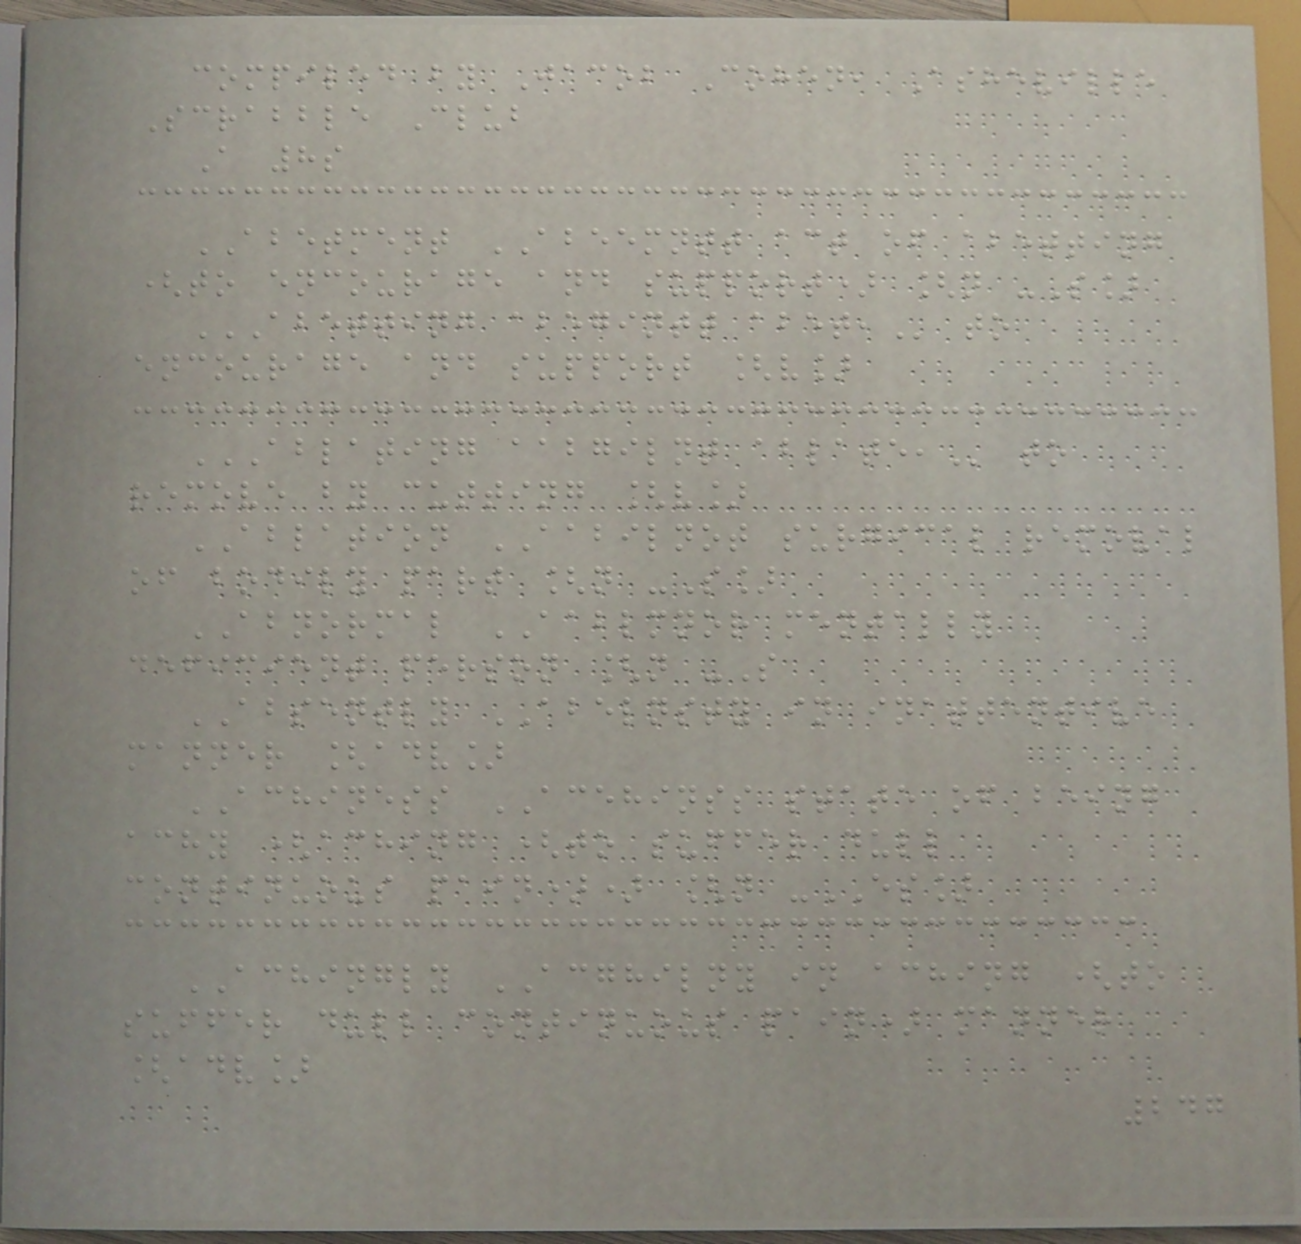compiled by Jacob Cohen, Asheville
Scrabble Club
A 8s
ABETMENT ABEEMNTT act of abetting
(to encourage and support) [n -S]
ABETTING ABEGINTT ABET, to
encourage and support [v]
ABLATING AABGILNT ABLATE, to
remove by cutting [v]
ABLATION AABILNOT surgical removal
of bodily part [n -S]
ABNORMAL AABLMNOR mentally
deficient person [n -S
ABSENTLY ABELNSTY in inattentive
manner [adv]
ACHINESS ACEHINSS state of being
achy (aching (to suffer dull
continuous pain)) [n -ES]
ACHINGLY ACGHILNY in aching (to
suffer dull continuous pain) manner
[adv]
247
